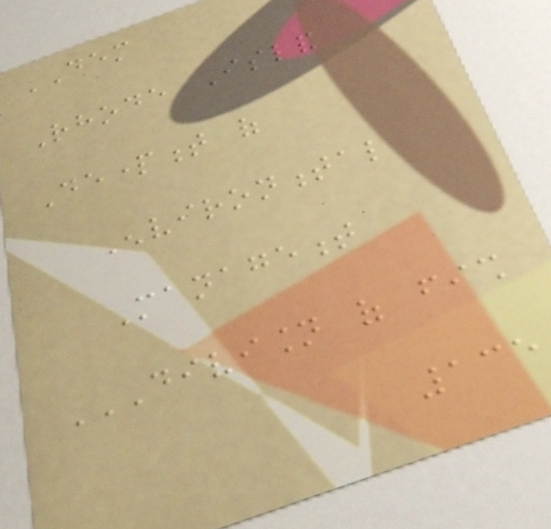DEM
Rhode Island
Department of
Environmental
Management
DIVISION OF FISH
135
